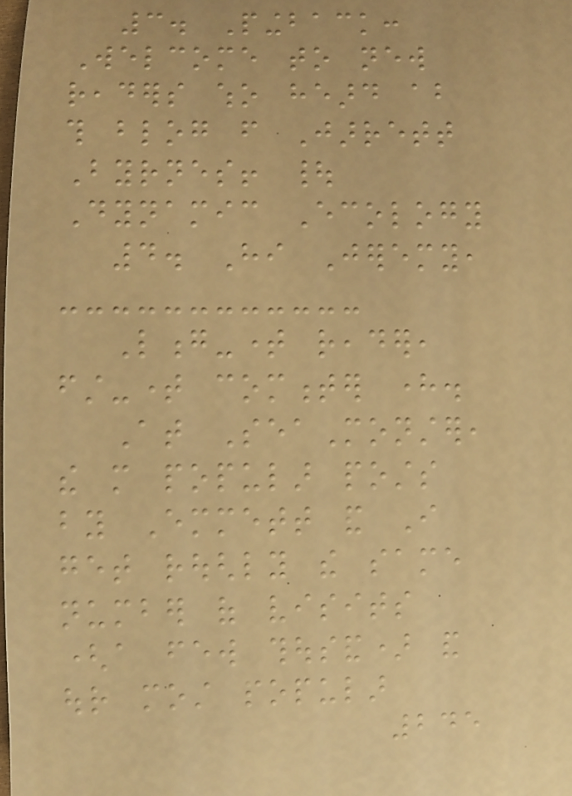3. Pingback:
Welcome to new
readers who heard about
this blog from Jarrett
Byrnes! |
Dynamic Ecology
4. Hi Jeremy,
Long-time reader,
first-time commenter here.
At SeaMonster,
the more popular posts
by Emmett and I
get roughly the same
number of visits
(a few thousand) and
our most popular
245
